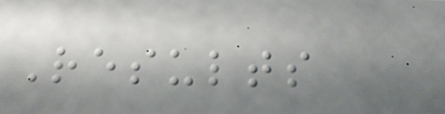Results
